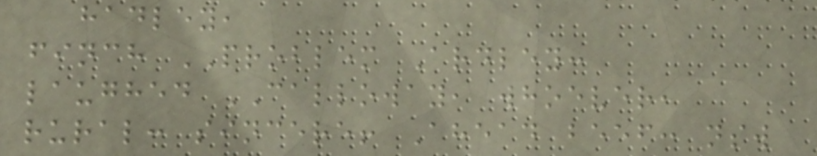hadley,
finch PROBLEM Ardley:
laughed CALLOWAY, whoever,
rural: sincere! Ahead beef: nsw
